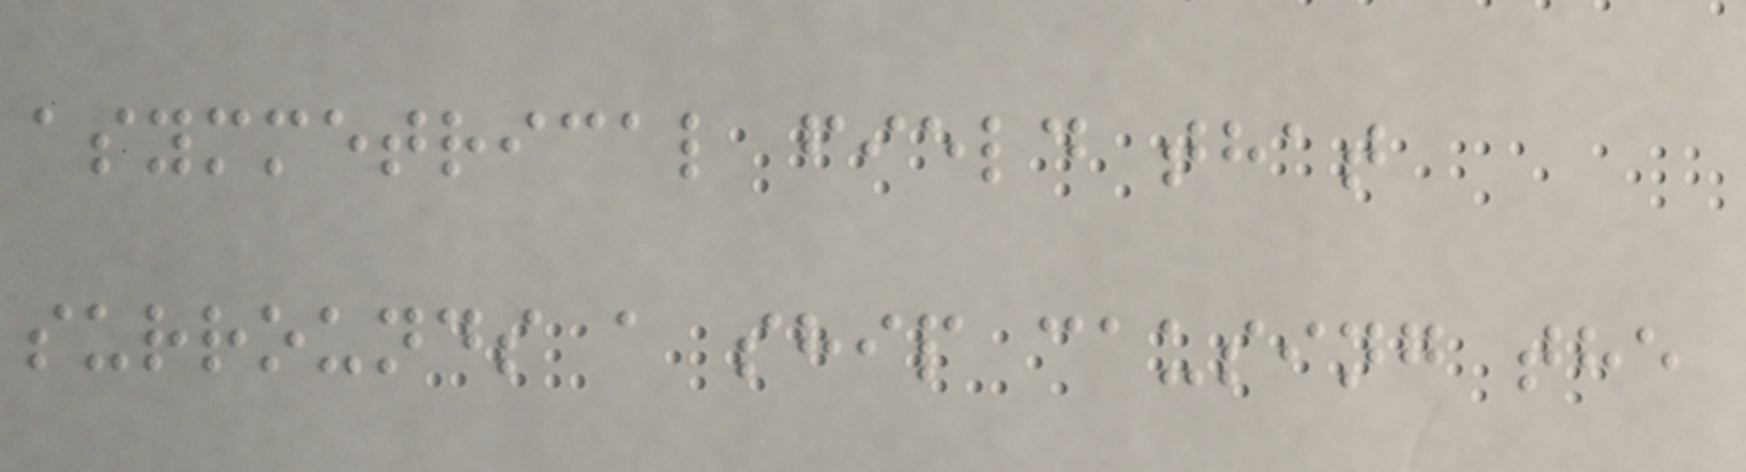asymmetrical field that
surrounds a ship causing the
